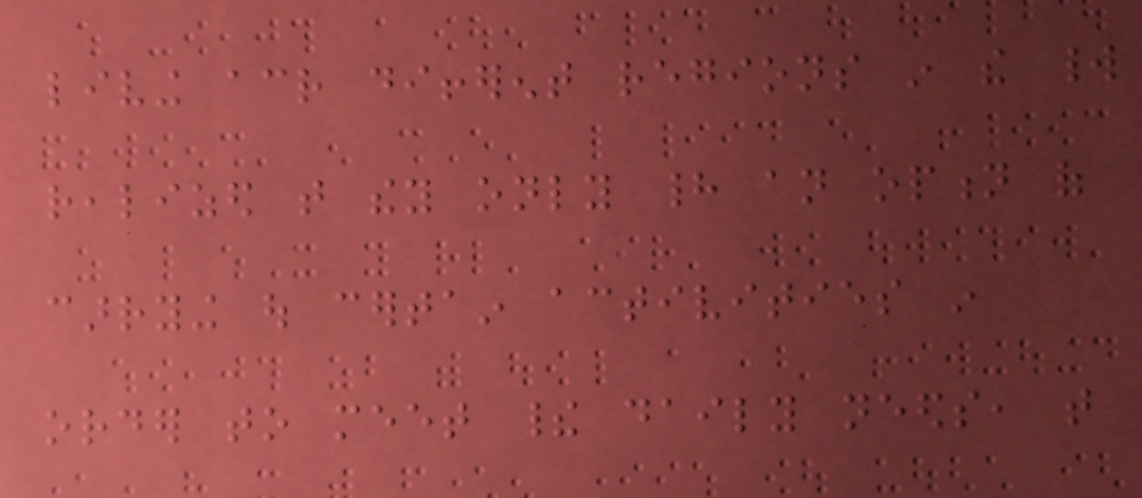living across different regions in the world
realized that they only had an option of
carrying out certain activities in
order to meet their daily needs, that
